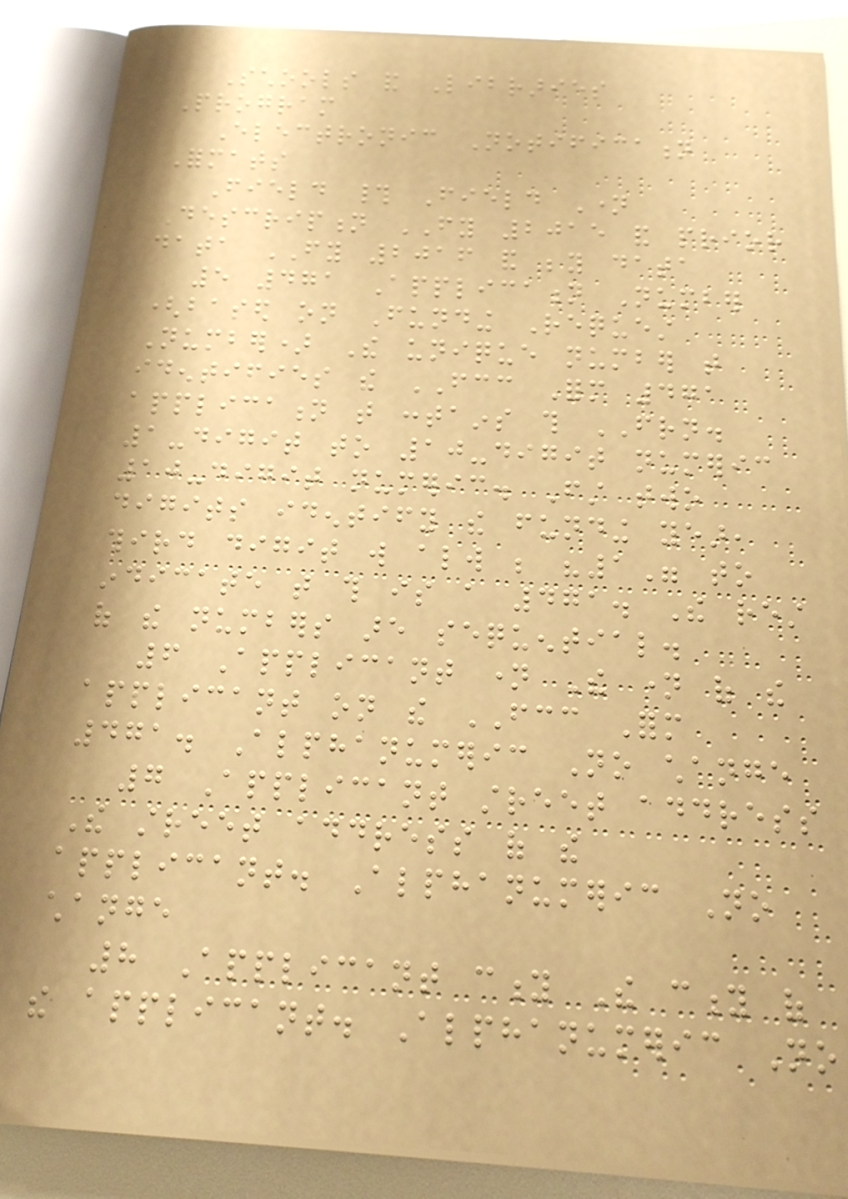Schools and Libraries
Program
Electronic Notification
Formats
Field # Field Name
Description FY 2015 and prior
data FY 2016 and beyond data
5 471 Application Number
(based on Funding Request
Number) The unique number that
identifies the FCC Form 471
application that contains this FRN.
1-digit to 10-digit numeric
10-digit numeric. First two
digits identify the funding year,
third digit will always be "1" to
indicate that this is a 471. The rest
of the numbers are sequential.
6 Applicant name The name of the
applicant on the FCC Form
471. Alphanumeric No change
7 Applicant street address
The street address of the
applicant. Alphanumeric No
change
8 Applicant city The city of
the applicant. Alphanumeric No
